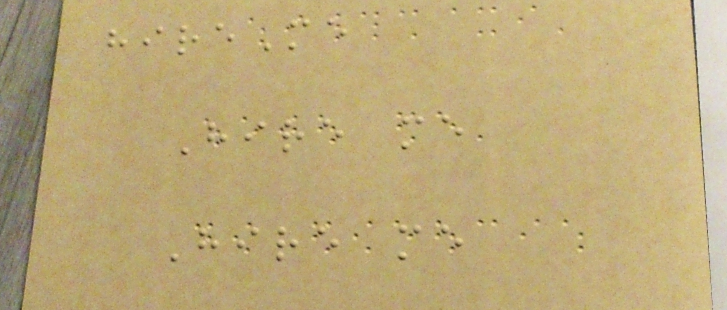hireMe
Hire me
Hire me
